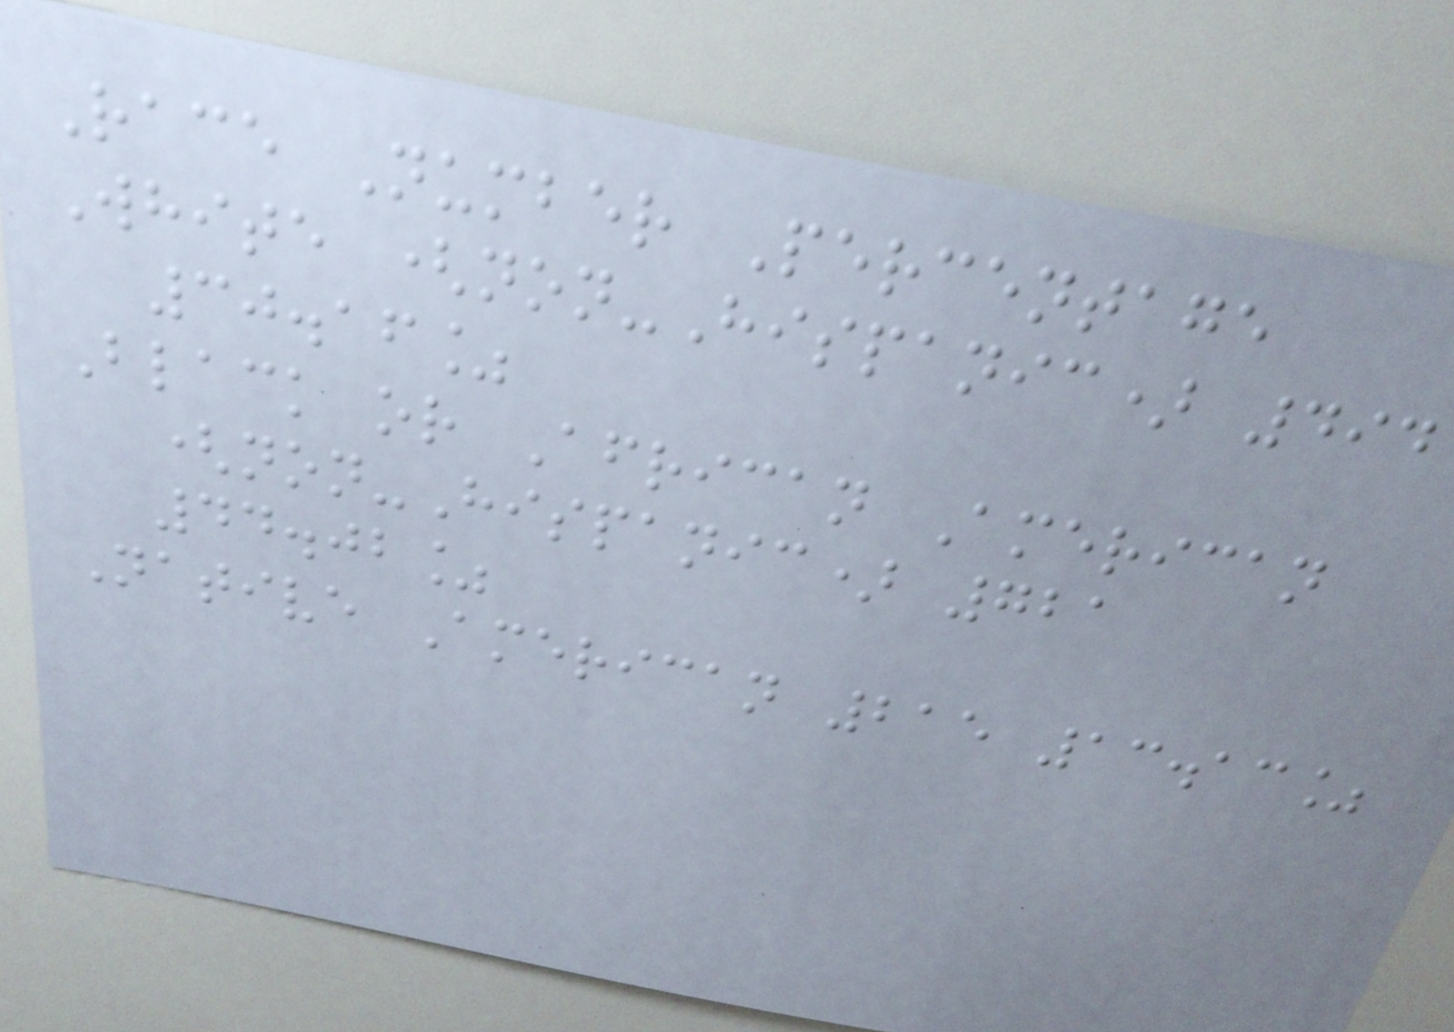Race Number Percentage
White (non-Hispanic) 494
30.16%
Black or African American
(non-Hispanic) 721
44.02%
Native American 215 13.13%
